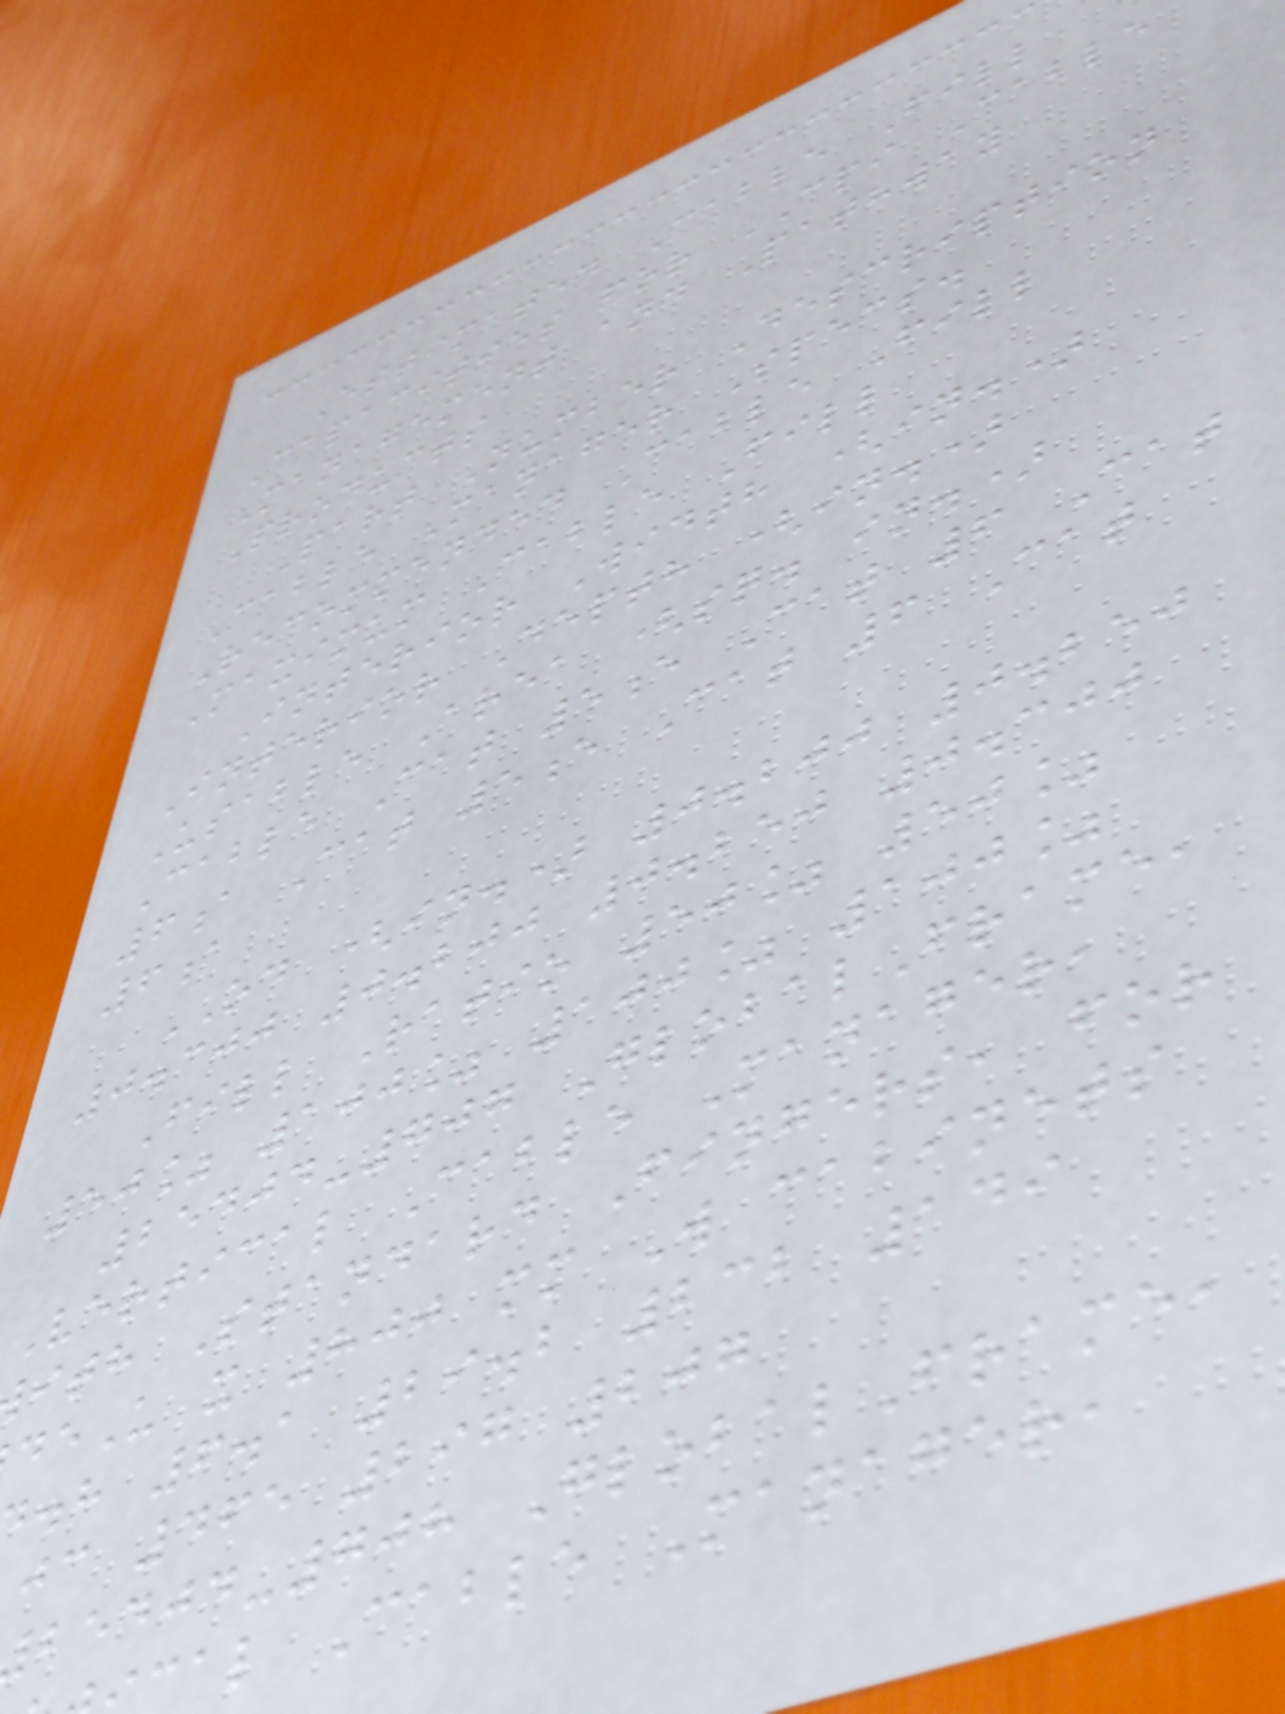Estimated Cable Fill
Capacities for CPI Cable
Management and Pathway
Products
Part Number Description
Cable Manager Specs.
Recommended Cable Fill
Maximum Cable Fill
Interior Width (in.)
Interior Depth (in.)
Usable Area (sq. in.)
Cable Cat 5e Cat 6 Cat
6a Cat 5e Cat 6 Cat
6a
OD (in.) 0.200 0.250
0.300 0.200 0.250 0.300
Fill Ratio 50% 50%
50% 100% 100% 100%
25404-707 GlobalFrame,
Vertical Cable Manager,
ith Standard Fingers, for
U x 800 mm W cabinets
.h 6.1 29.2 232 149
jc 465 297 207
-708 GlobalFrame,
cal Cable Manager,
